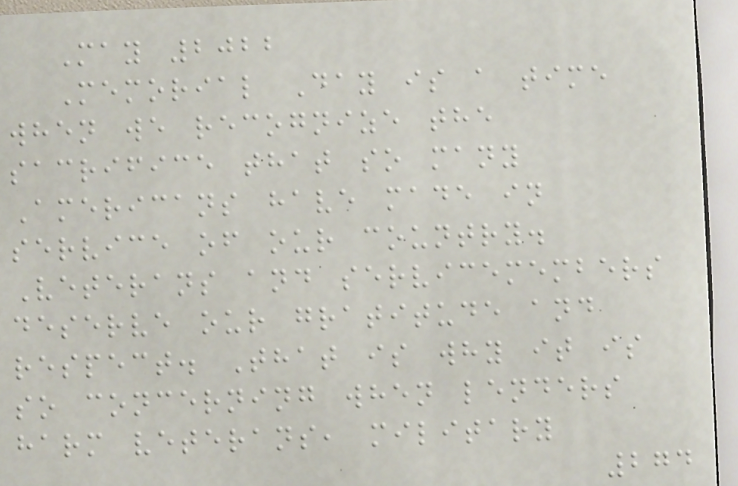May 2022
Memorial Day is a time
when we recognize the
sacrifice that so many
Americans have made in
service of our country.
Veterans and servicemembers
deserve our gratitude and
respect. That is why it is
so concerning when lenders
harm veterans, military
274
